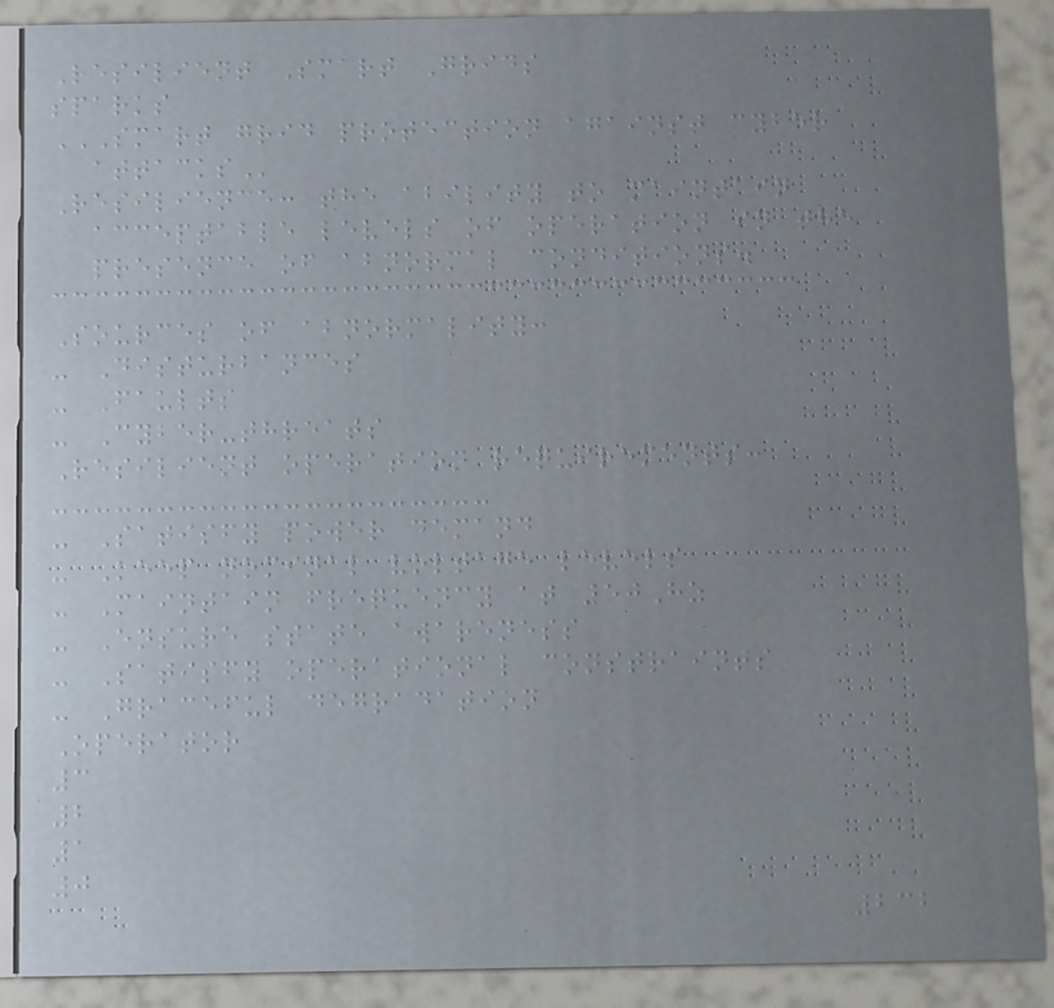Resilient Smart Grids
sparks
SMART GRID PROTECTION AGAINST CYBER
ATTACKS
Resilience: the ability to maintain
acceptable levels of operation in the
presence of abnormal conditions.
Sources of abnormality:
- Disturbances
- Faults
- Cyber-threats
Resilient operation requirements:
- Satisfy power demand
- Keep nominal voltage levels
- Maintain frequency at 50Hz
- Ensure state awareness
- Satisfy operational constraints
- Graceful degradation
Operator
3
2
1
0
232
